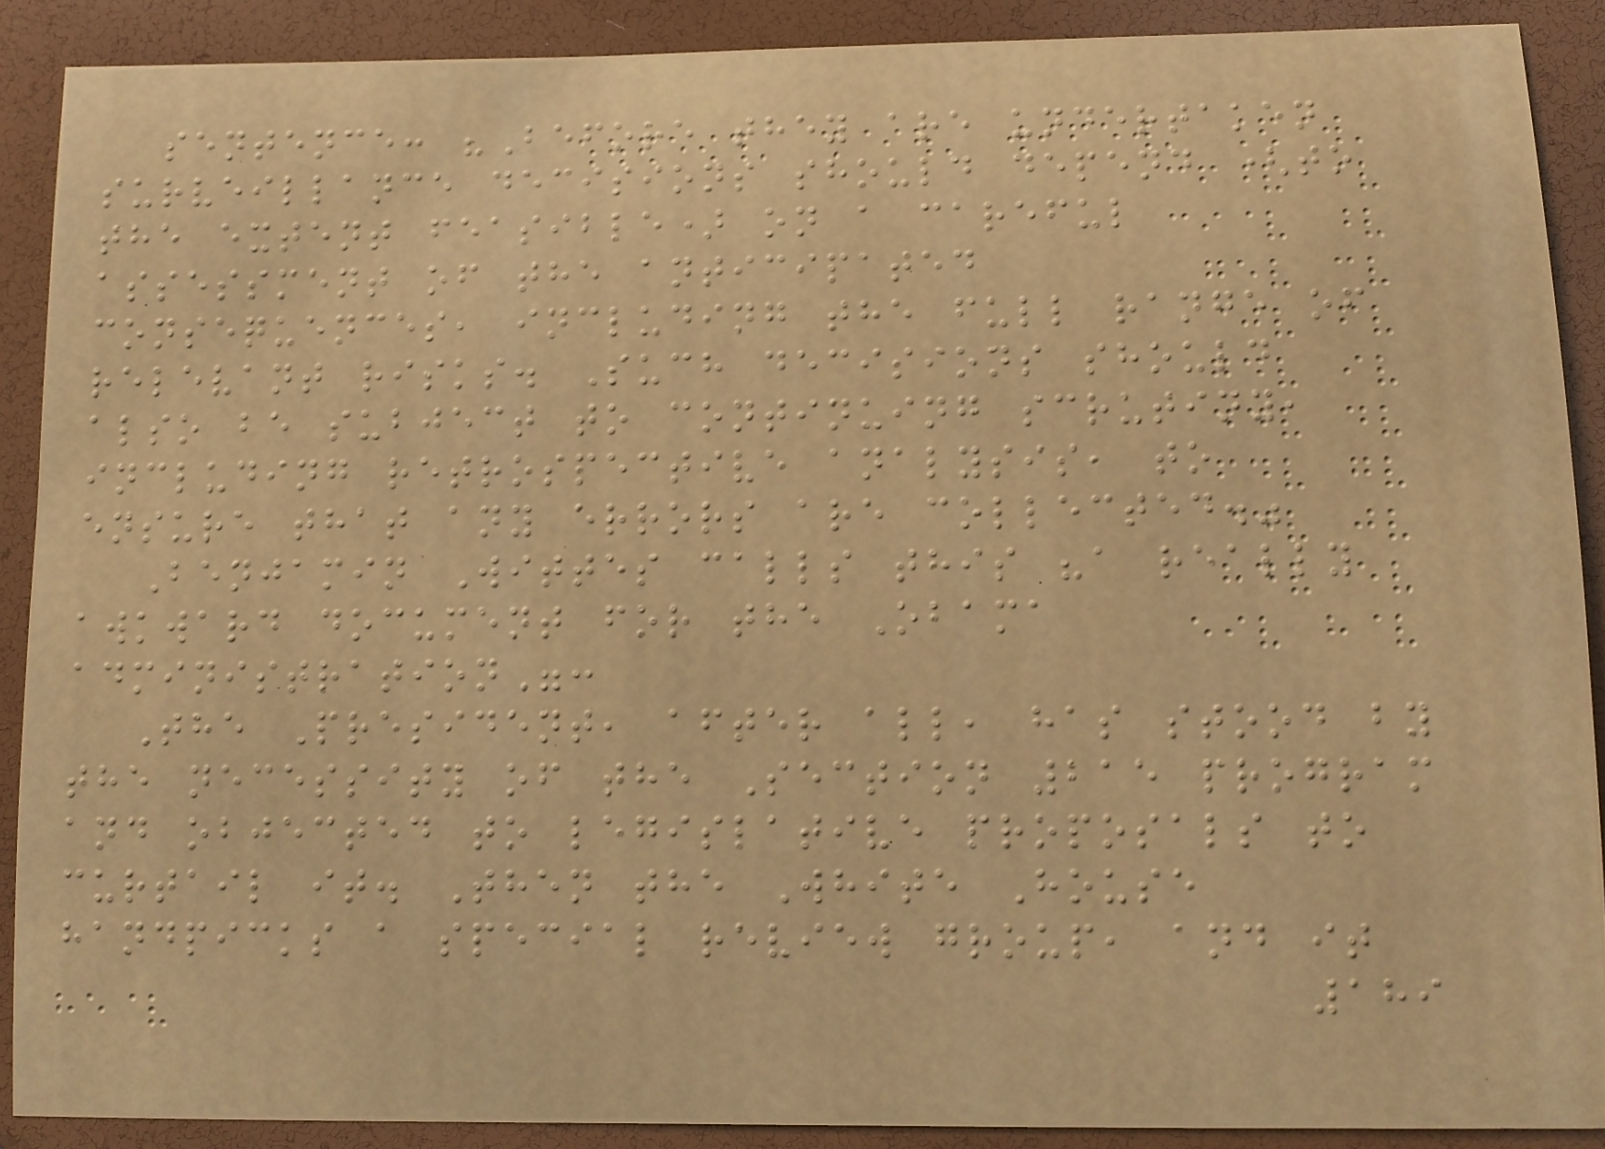sentence: "Before they are undertaken
surveillance decisions should depend (to
the extent feasible) on a careful
assessment of the anticipated
consequences, including the full range of
relevant risks. Such decisions should
also be subject to continuing scrutiny,
including retrospective analysis, to
ensure that any errors are collected."
Benjamin Wittes calls this "a really
awkward document for the Obama
administration":
The President, after all, has stood by
the necessity of the Section 215 program
and objected to legislative proposals to
curtail it. Then the White House
handpicks a special review group, and it
189
